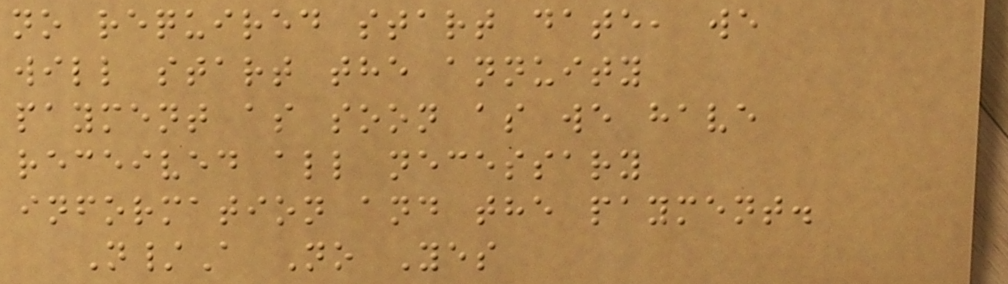no required start date, we
will start the annuity
payment as soon as we have
received all necessary
information and the payment.
N/A No Yes
